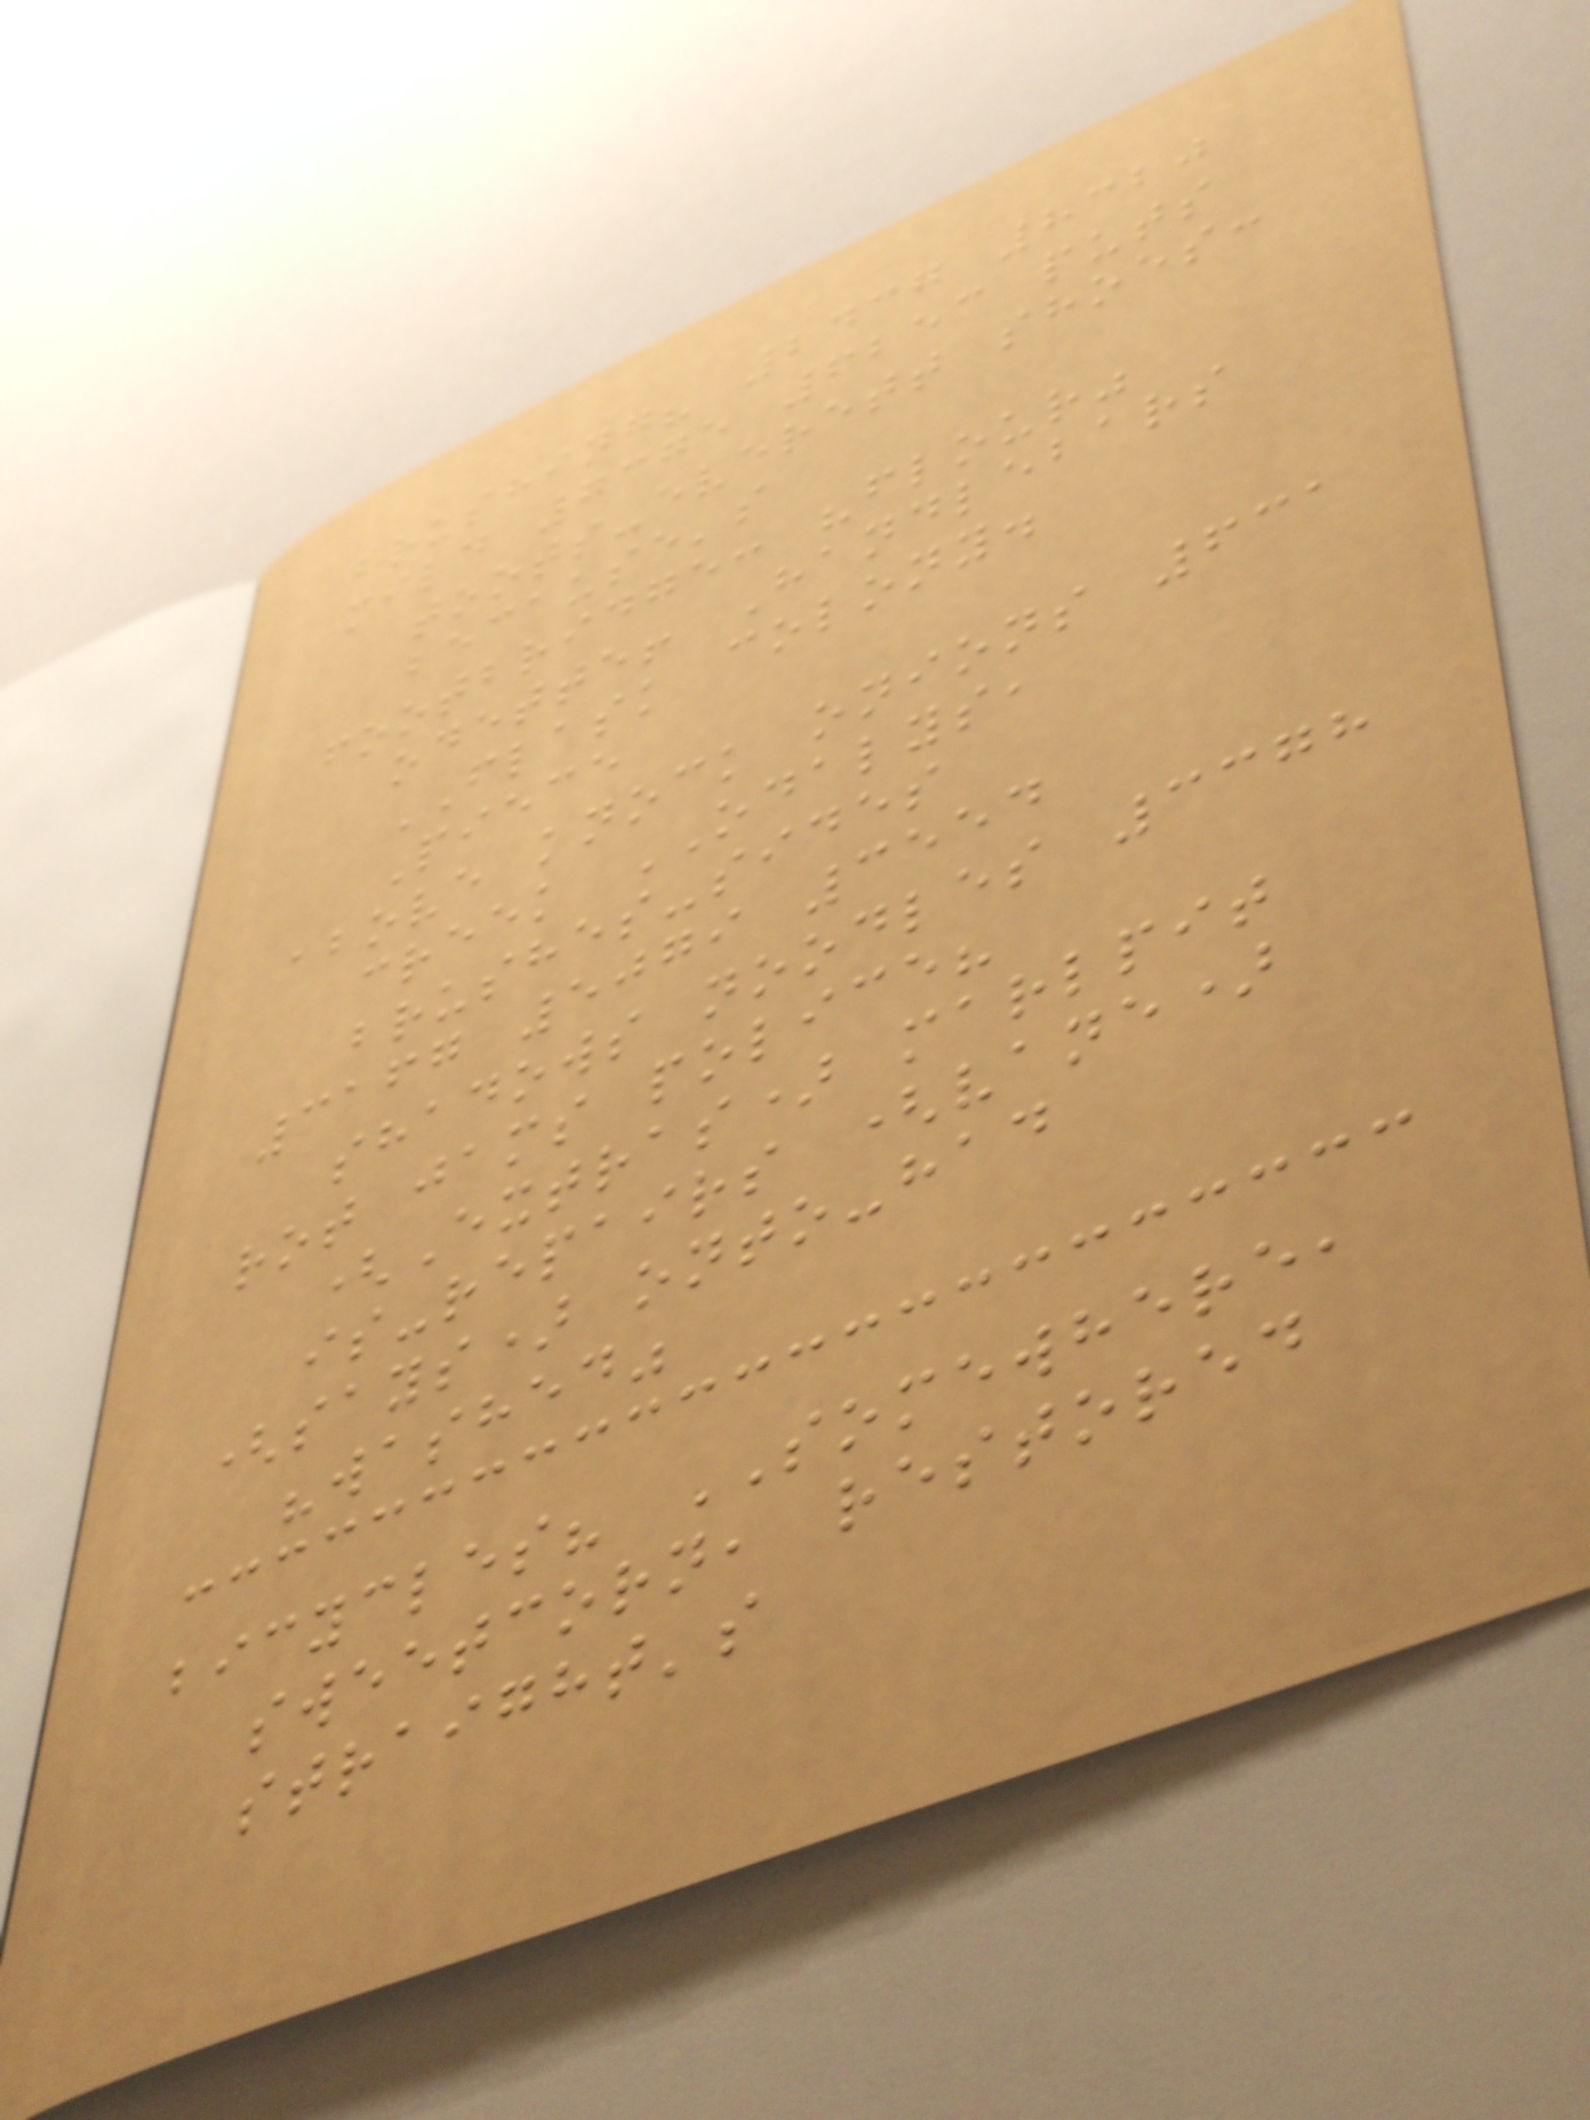brushing? 2437 8320
mild 7375 6253 puts
toots-everett shoes:
because's
footbridge: "flour"
odette! Handlebars
FLASK colony.
Piece
above knock onions 631
creek ODALYS,
brushes-sides
3167 5079 3554
shadows noodles 3378
rot jams police?
(Extras) marlpit
is-repairs (vane)
(says) onto-had
"washed"
bicycles? SOMEWHERE,
sweetcorn, restored
straight's
